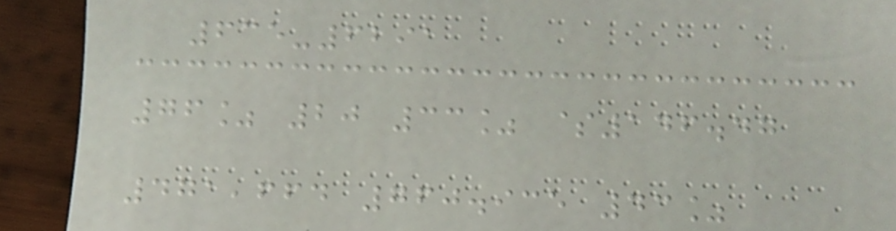635-6291
76% 20 33% $146.47
471,664 760.935 43%
